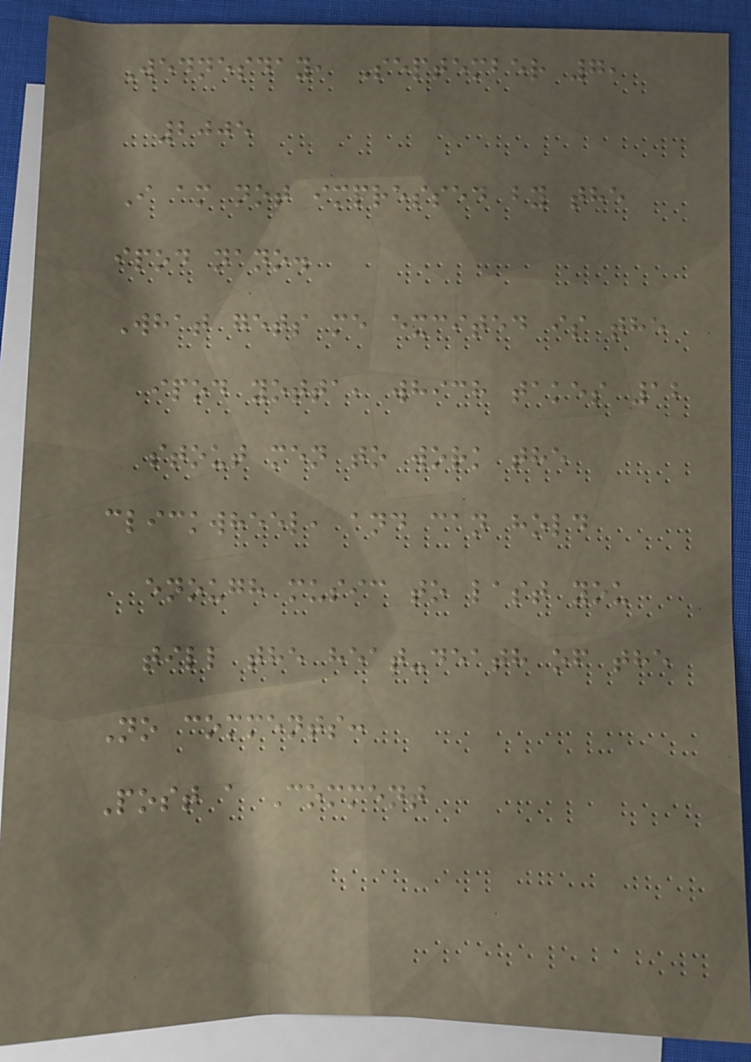Wednesday, September 7,
2005
I am not impressed by the
ipod nano.
What gets me excited is the
ipod yotta, which takes 12
stout men to work the
clickwheel, and can hold
enough music to last you
till the heat-death of the
No comments:
Post a Comment
